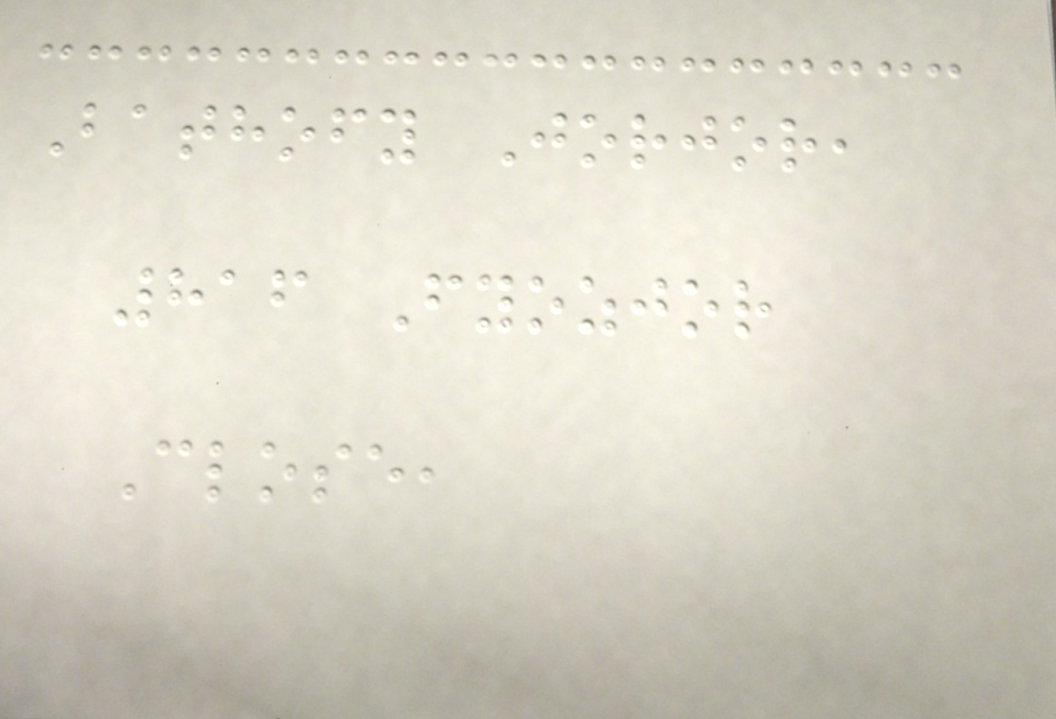Bathofy Jorjor,
816 Fyozjor
Close,
